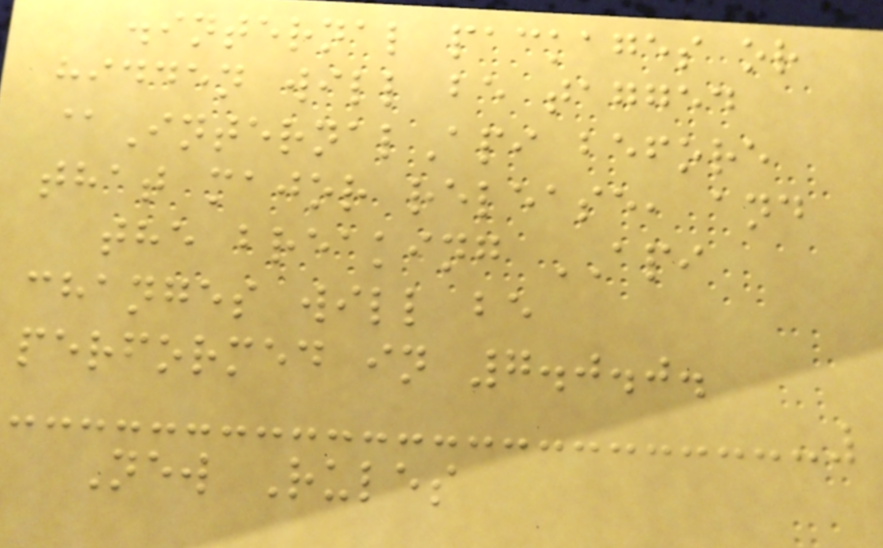.internal packages or
hidden will be tagged
@InternalApi before
that major release, and
the breaking API
changes will be
performed in 7.0.0.
New Rules
